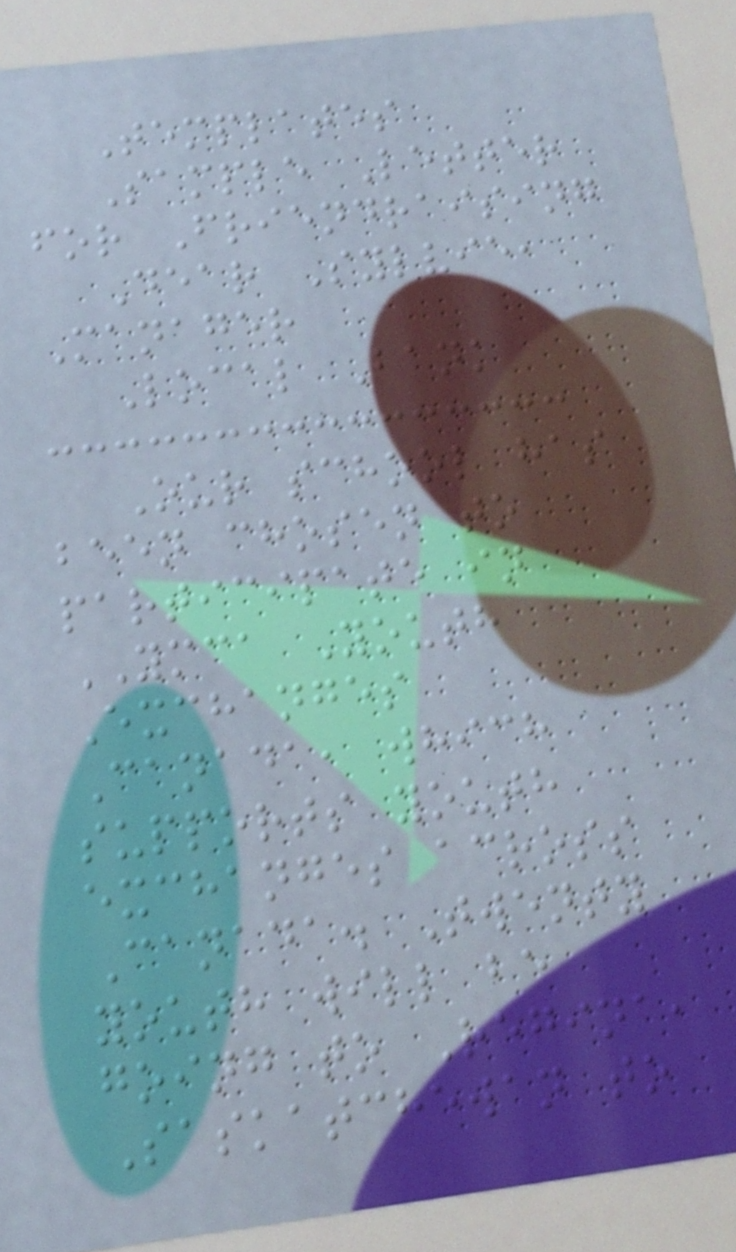Templates
Sample Letter
for Friendraising
Dear Sylvie,
Manager
Local Bank
Our school has
been chosen to
participate in
YMCA Youth
Exchanges
Canada, which
supports youth
exchanges across
Canada. Twenty
youth will be
going to Regina,
Saskatchewan to
